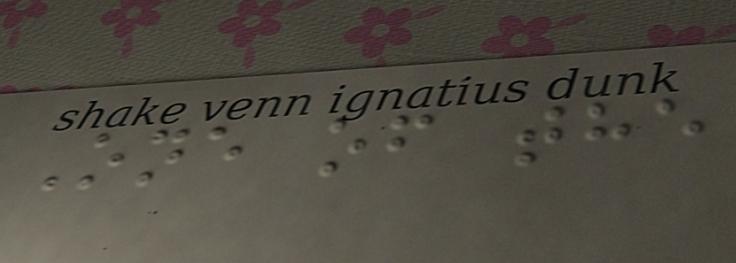One of the
